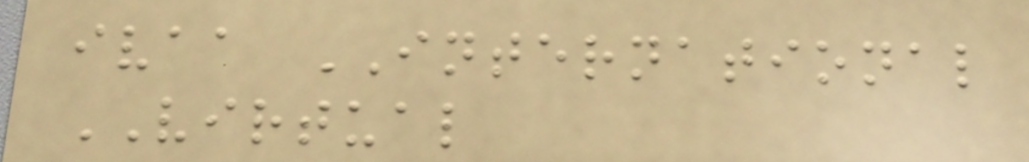ivaa INTERNATIONAL
VIRTUAL
